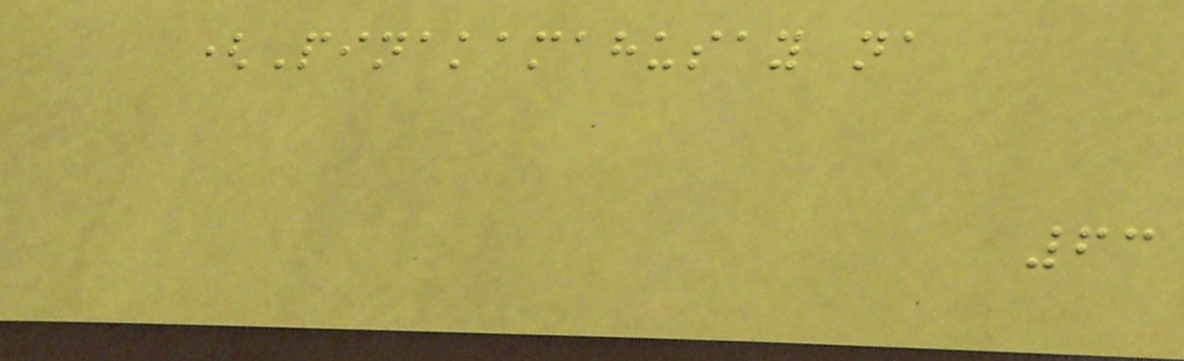(Pinakamahusay na
63
